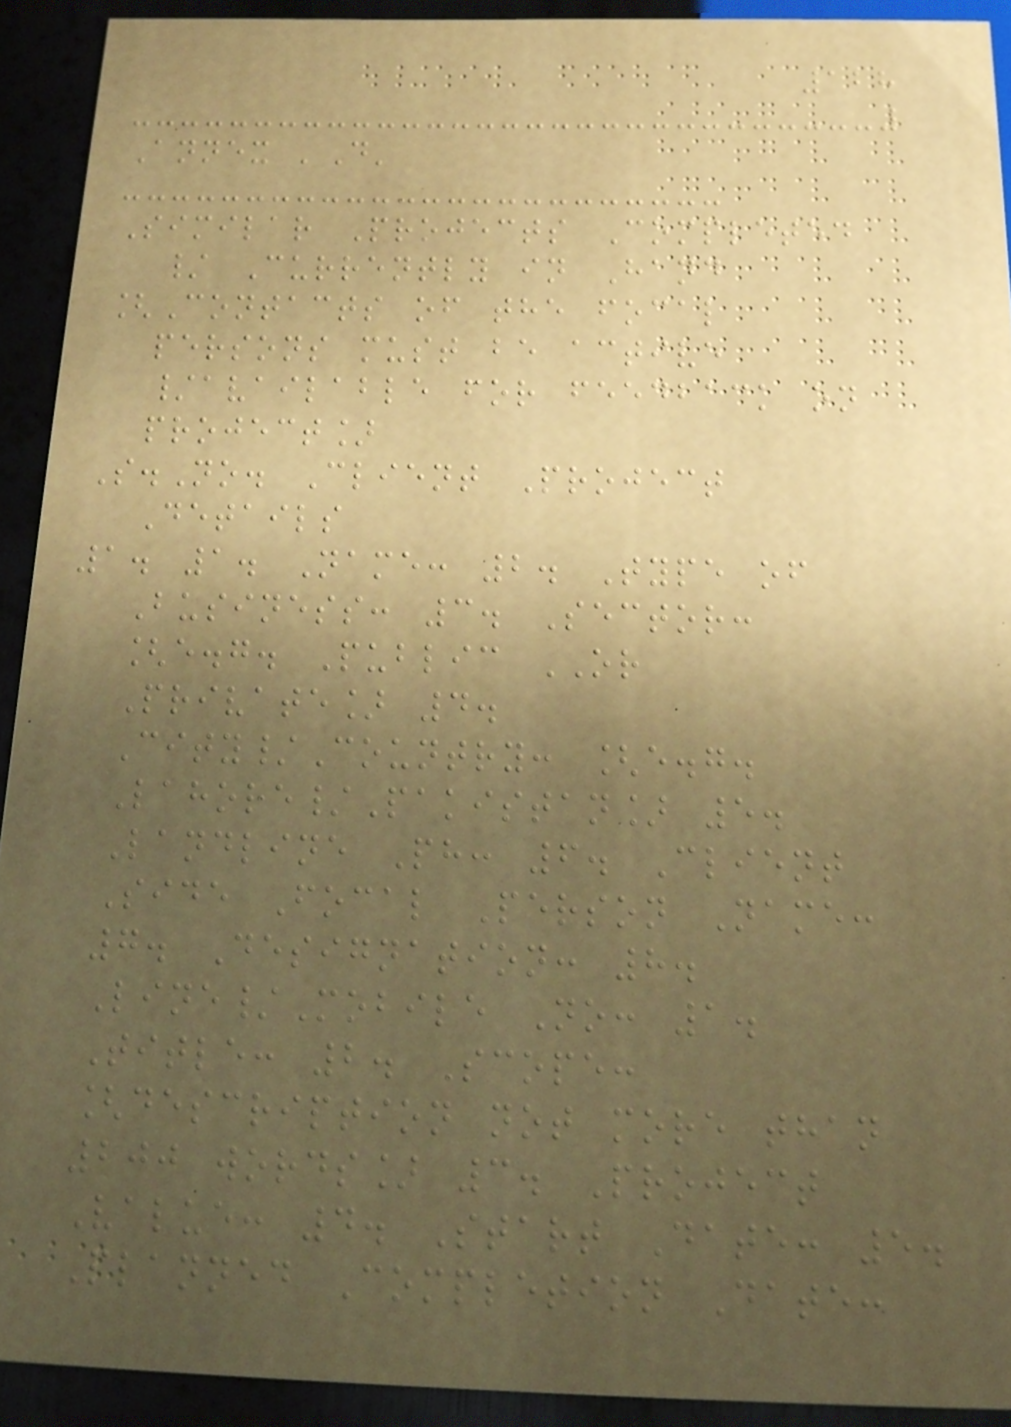128
Annex 'D'
Similar Projects Completed
/ Currently in Hand
[Contacts of the focal
persons must be active
/available for feedback on
project]
S.No. Client Project
Details
1. 1. Name: 2. Type of
Business: 3. Sector:
[e.g. Public OR
Private] 4.
City/Country: [e.g.
Lahore/Pakistan] 5.
Landline Ph: 6. Client
Side Focal Person Name:
7. Designation: 8.
Line/Mobile No: 1.
Title: 2. Scope:
[description not more than
200 words] 3. Project
Value: 4. Start Date: 5.
Planned Completion Date:
